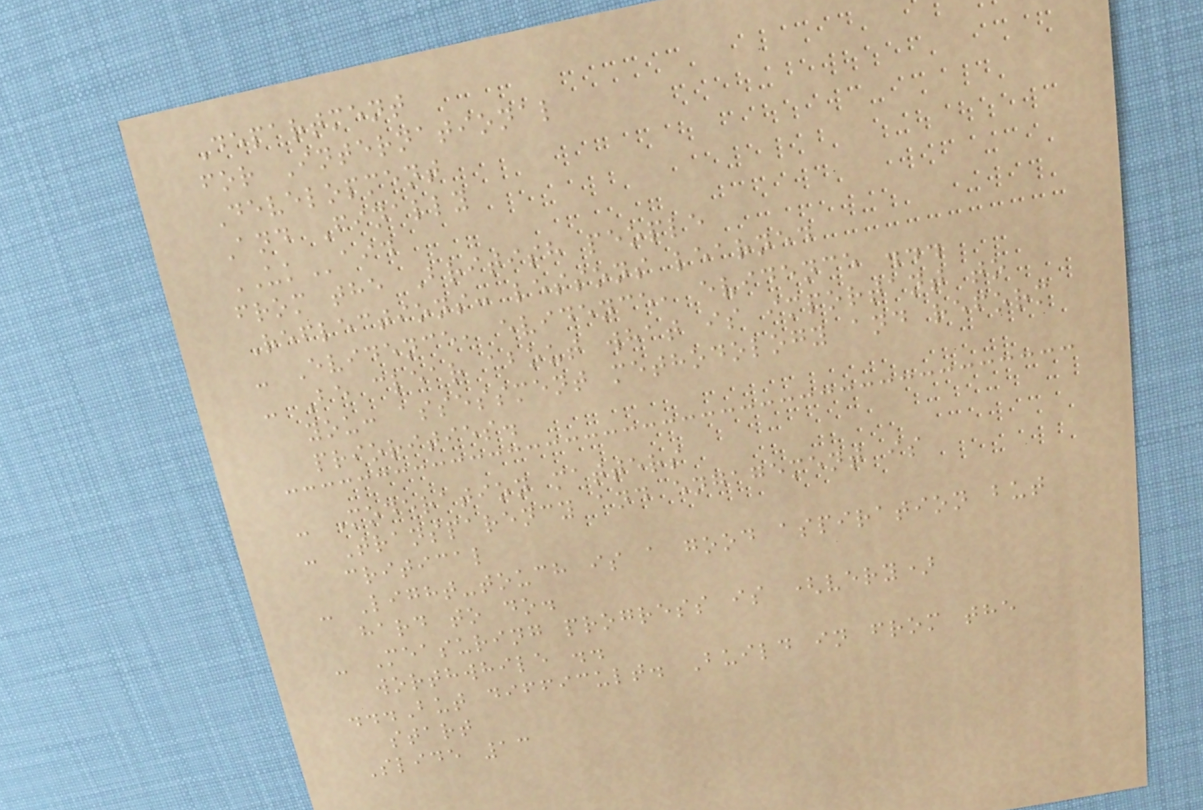Department
for International
Development
And Finally
UKaid
from the British people
Reflections: lessons learned
- Evidence, evidence, evidence ...
- Be clear about what is important to
you: assessment methodology and reform
priorities.
- Moderation matters
- Transparency and engagement is
critical
- Light-touch is a good aspiration but
hard to do.
- Measuring progress is (very)
worthwhile ..
...But difficult. Build in from the
start
Slide 13
